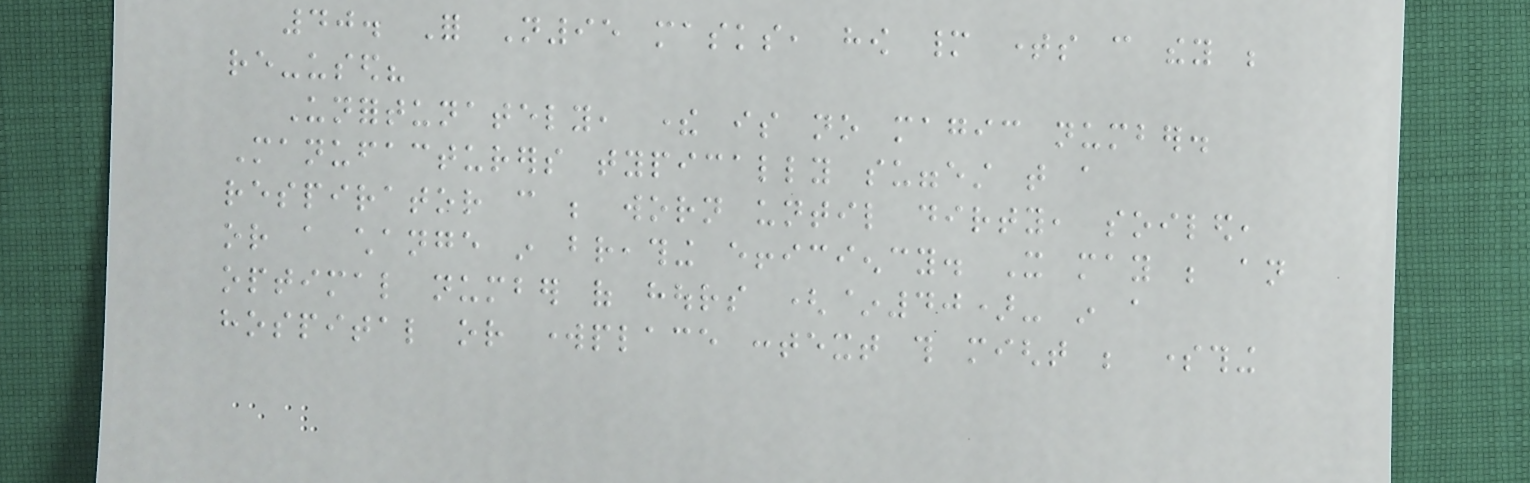40. For N95 masks, how many times can they be
re-used?
Unfortunately, there is no magic number.
Manufacturers typically suggest that a
respirator can be worn until dirty, soiled,
or a change in breathing efficiency. It may be an
optimal number of hours (~40)- in a
hospital or workplace context this might be something
